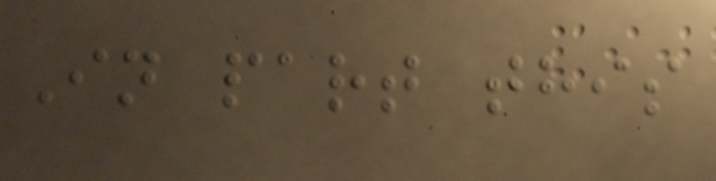In part this
